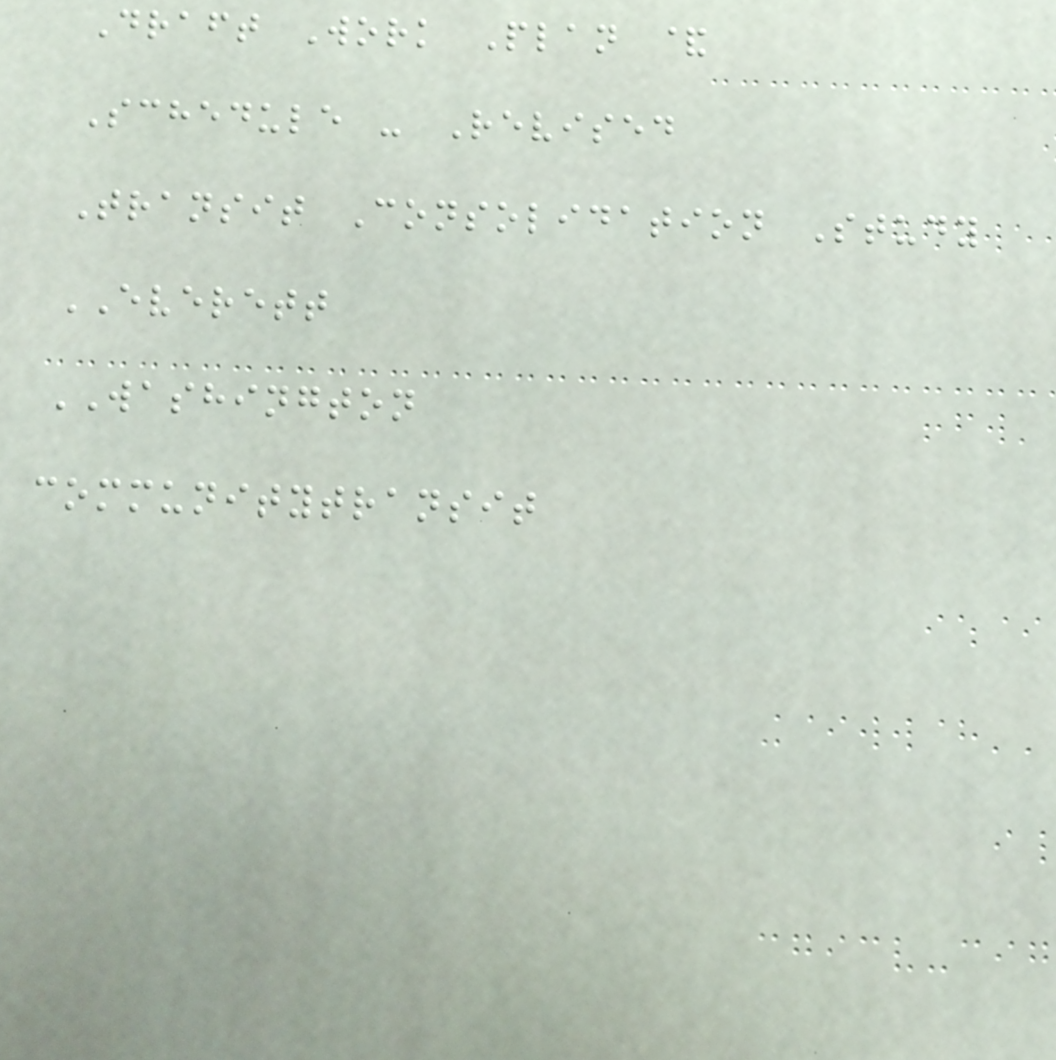Draft Work Plan &
Schedule - Revised
Transit Consolidation Study
EVERETT
WASHINGTON
communitytransit
